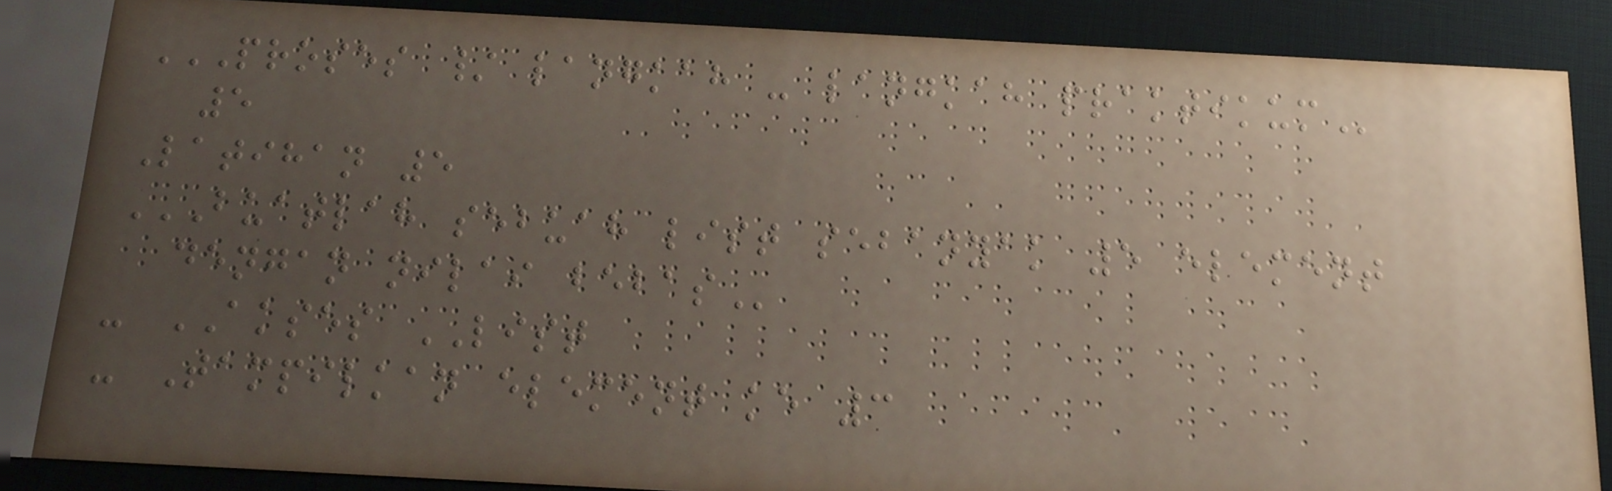PROSES / LANGKAH - LANGKAH PRAKTIKUM
5
Latihan 5
BUATLAH SEBUAH LIST SEBANYAK 5 ELEMENT
DENGAN NILAI BEBAS
- AKSES LIST
- Tampilkan element ke 3
